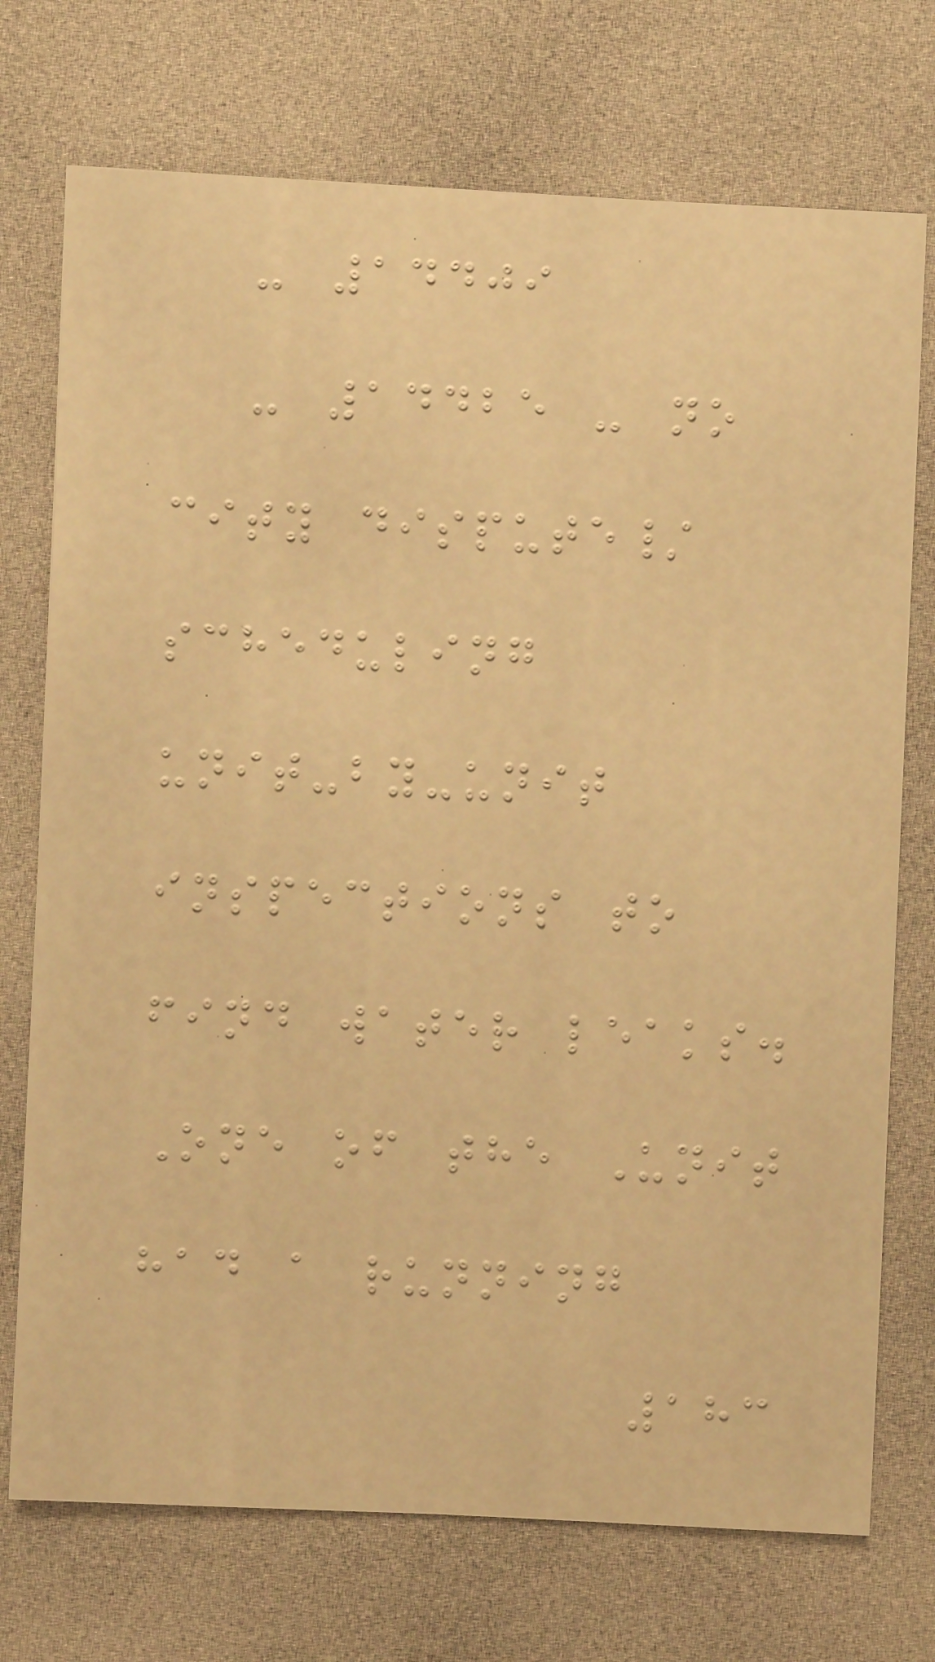- 14409
- 14425 - no
city dispute/
scheduling
unit-by-unit
inspections to
find water leaks.
One of the Unit
had a running
183
